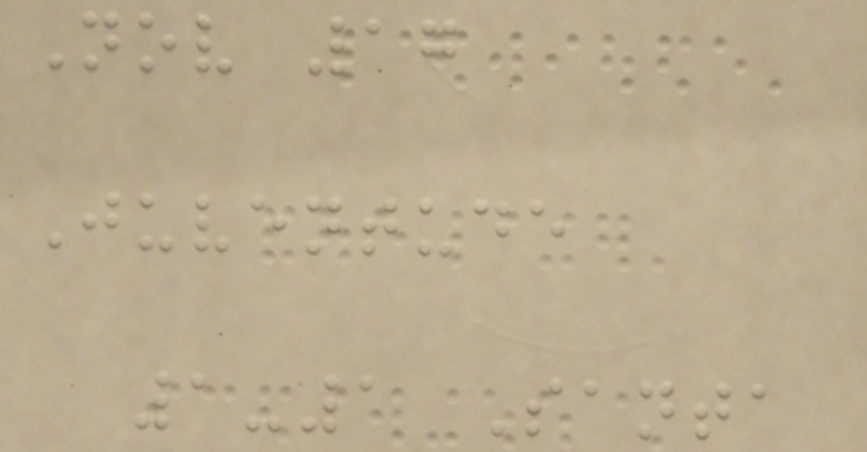Nov 17
Juventude
1-1 Santa
